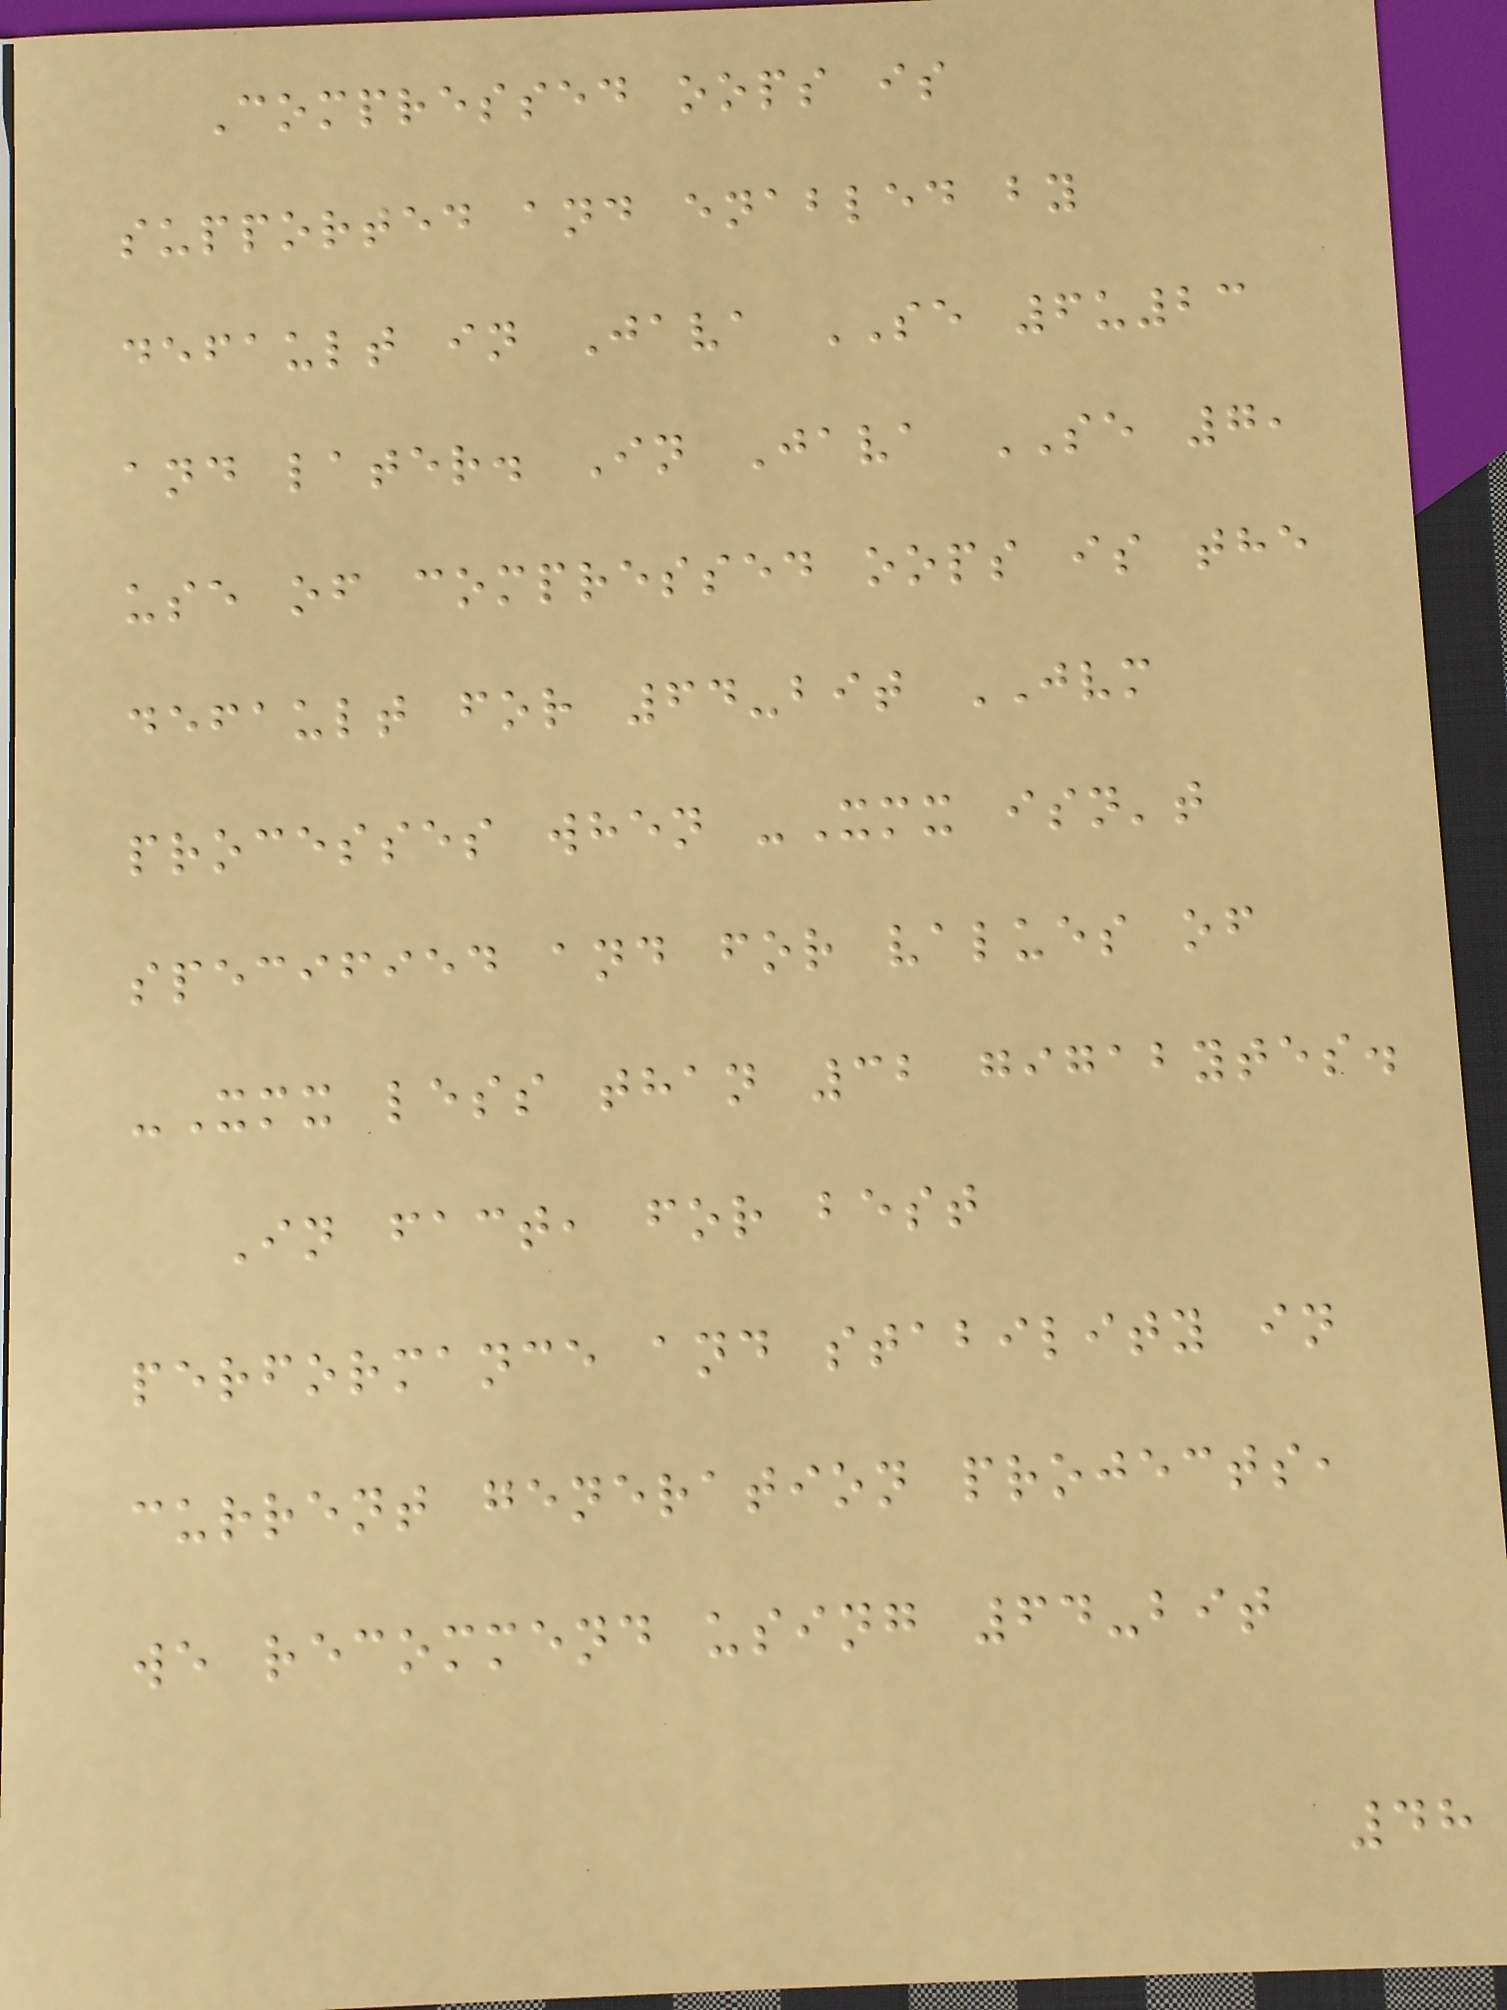Compressed oops is
supported and enabled by
default in Java SE 6u23
and later. In Java SE 7,
use of compressed oops is the
default for 64-bit JVM
processes when -Xmx isn't
specified and for values of
-Xmx less than 32 gigabytes.
In fact, for best
performance and stability in
current generation projects,
we recommend using 64-bit
48
